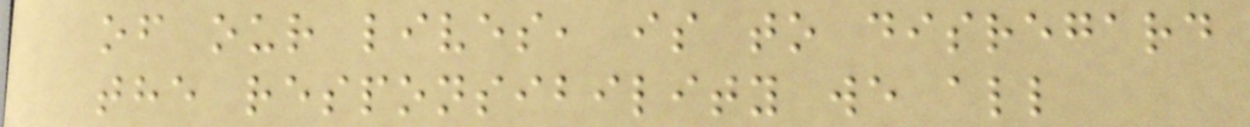of our lives, is to disregard
the responsibility we all
